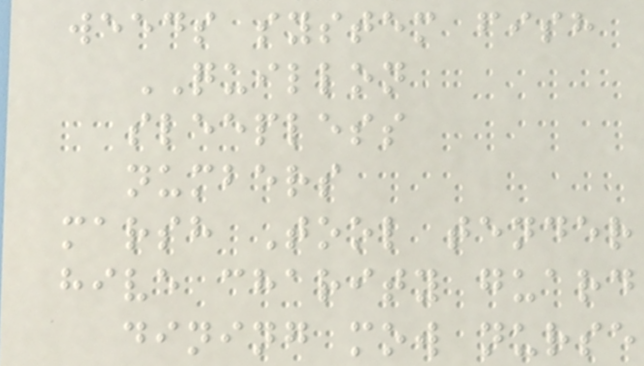weeds system fish
QUILLON
sleepless
numbers
marsh Tool tender
hive charity guard
dining mow nurse
